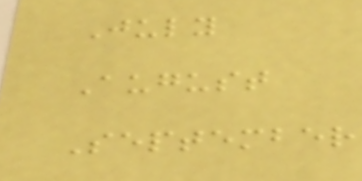July
August
September
